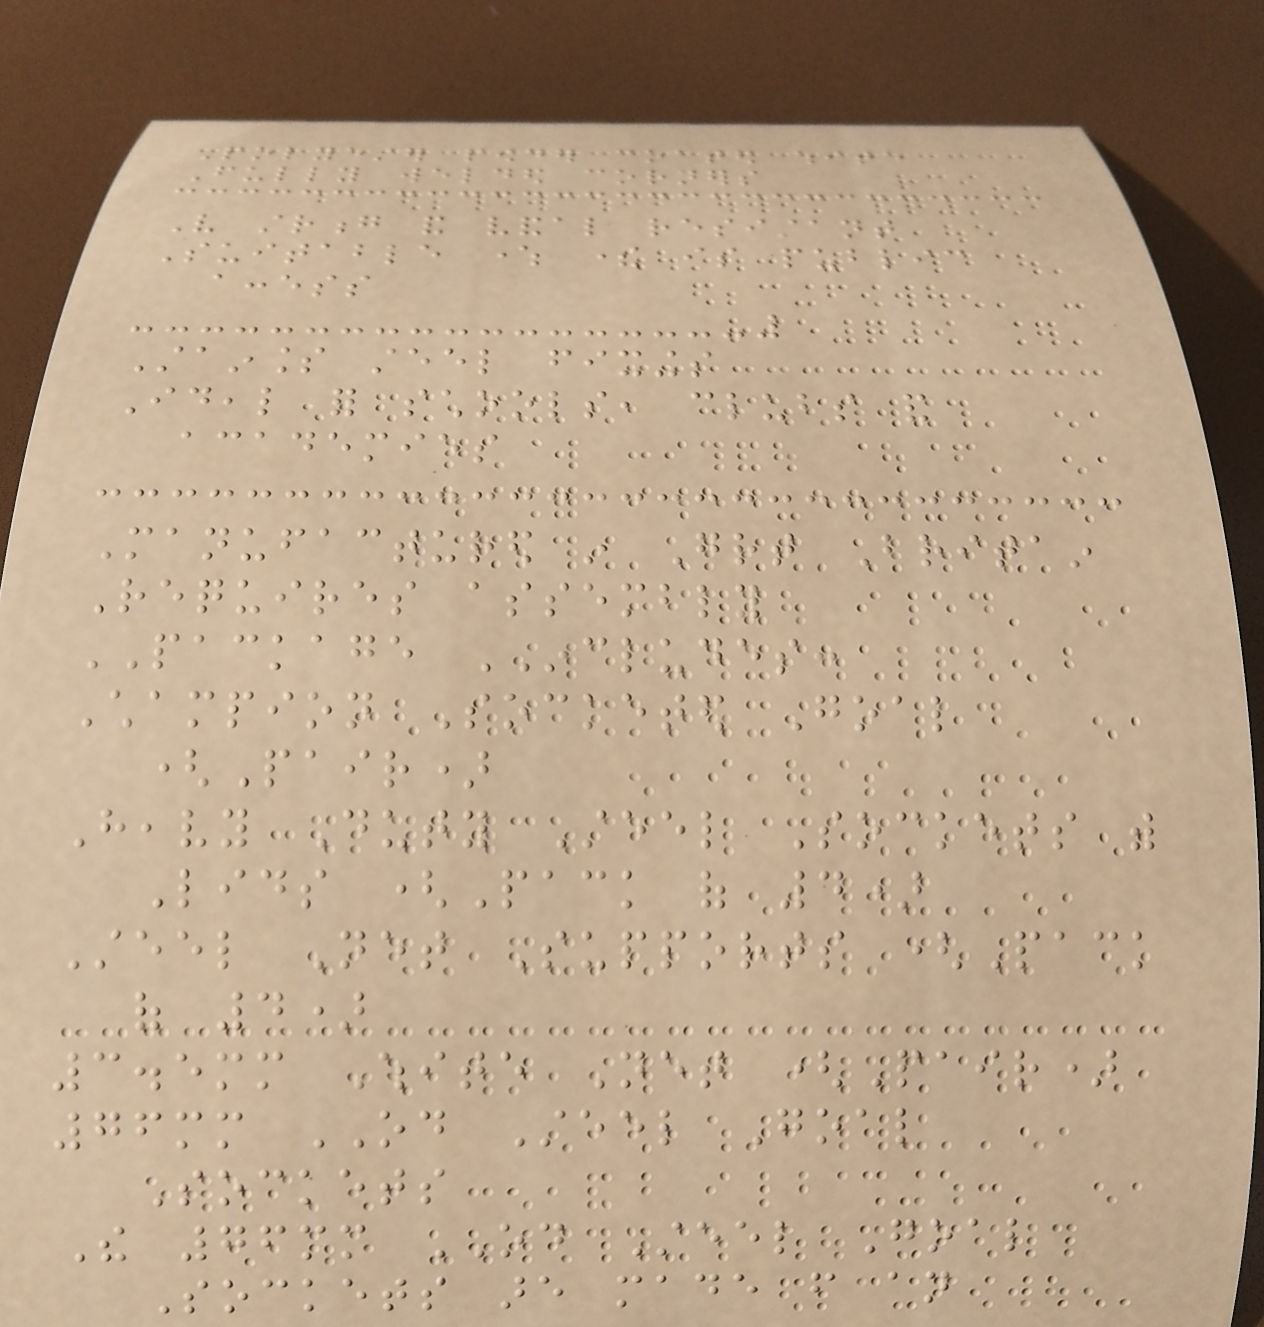Polyester powder coated white
Fully welded corners
Very strong and vandal resistant
Suitable where there is public
access
Stainless steel fixings
Ideal for schools, clubs and
academies
Manufactured in Great Britain
Requires assembly
PACKAGE INCLUDES:
Champion Socketed Goal
(Pair)
Heavy Duty Steel Sockets with
Lids (Pack of 4)
Steel Net Supports (Pack
of 4)
3.5mm White Net (Pair)
76mm OD Steel Goal
Sockets
The 76mm OD Steel Goal
Sockets are made from an
